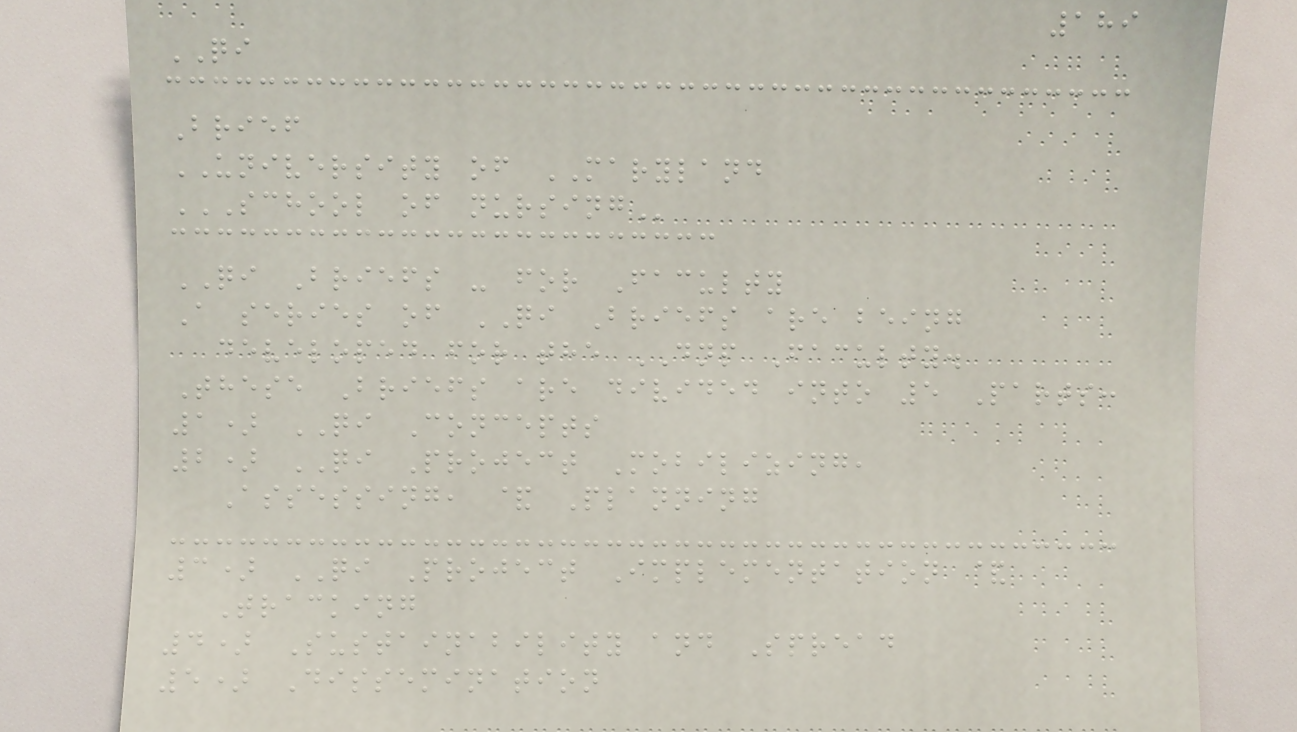189
QI
Brief
UNIVERSITY of MARYLAND
SCHOOL OF NURSING
QI Briefs - for Faculty
A series of QI Briefs are being
developed for the DNP Faculty.
These Briefs are divided into 5 Parts:
1) QI Concepts
2) QI Project Mobilizing,
Assessing, & Planning
3) QI Project Implementation &
Tracking
4) Sustainability and Spread
5) Dissemination
